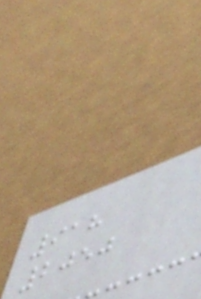918
2050
